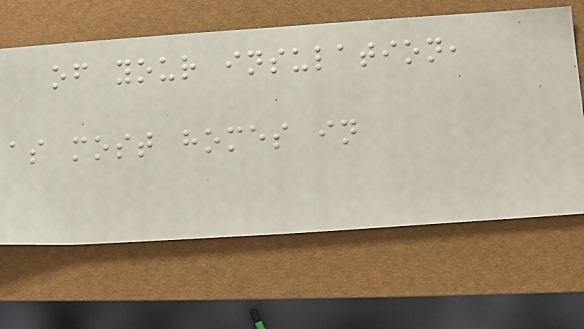of your insulation,
as most homes in
